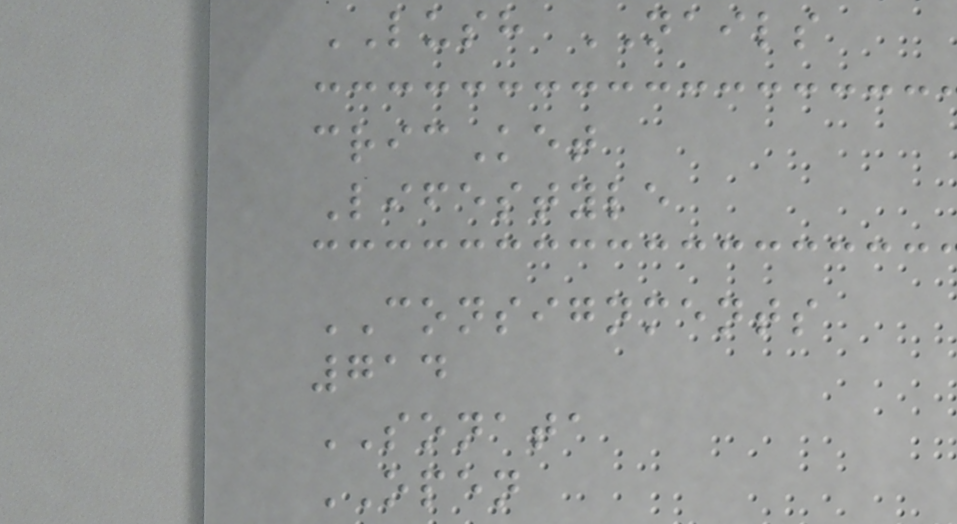LUSH NAILS
cricKet
Lifestyle
CONSIGNMENTS
714
SONATA
OPEN
